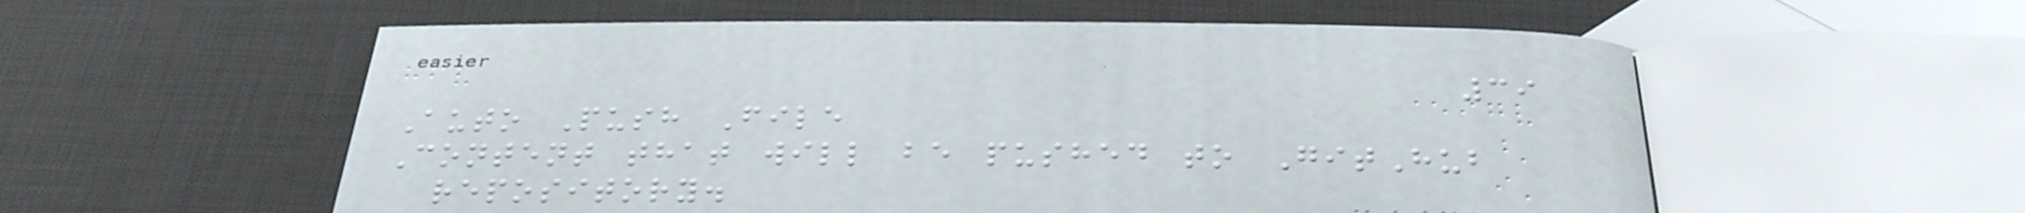39
Auto Push File
Content that will be pushed to GitHub
repository.
